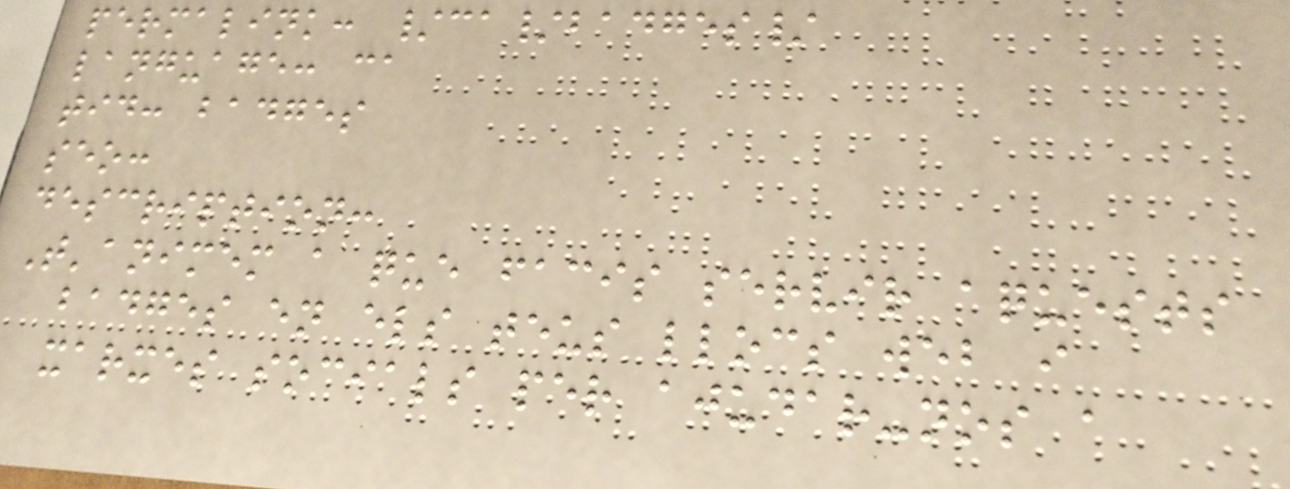permalink: /ca/badges/
language: ca
tid: badges
seo:
description:
T'animem a que facis servir aquests
badges en els teus llocs web i
xarxes socials per ajudar-nos a
